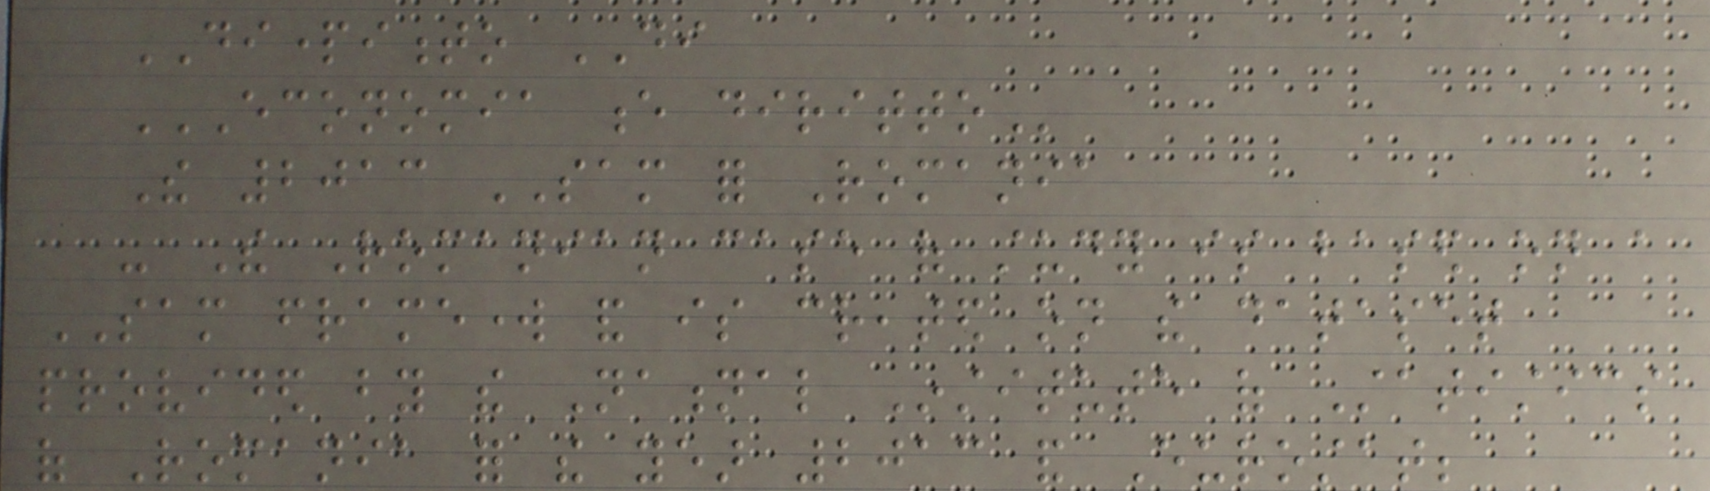DIPARTIMENTO DI
ECONOMIA E DIRITTO
The 2013 SAM for Romania
- The Romanian case of study is based on a
SAM framework and is created on the dataset
provided by the National Institute of Statistics
of Romania for the year 2013 and Eurostat;
